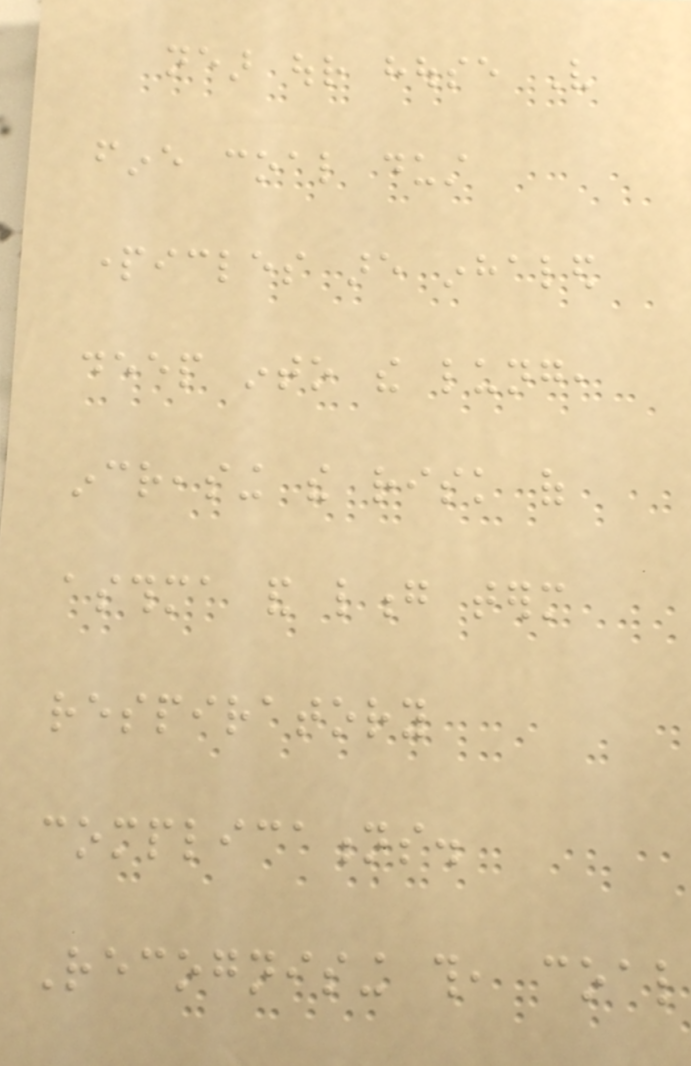near our house Very
fine coal dust
particles are inhaled
deep into the lung,
increasing the risk of
asthma and long term
respiratory
complications.
Recognising this, coal
